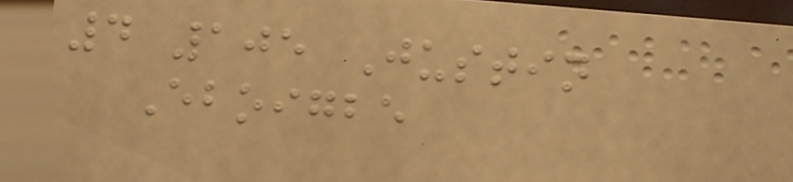4 105 Justin
Eboigbe
